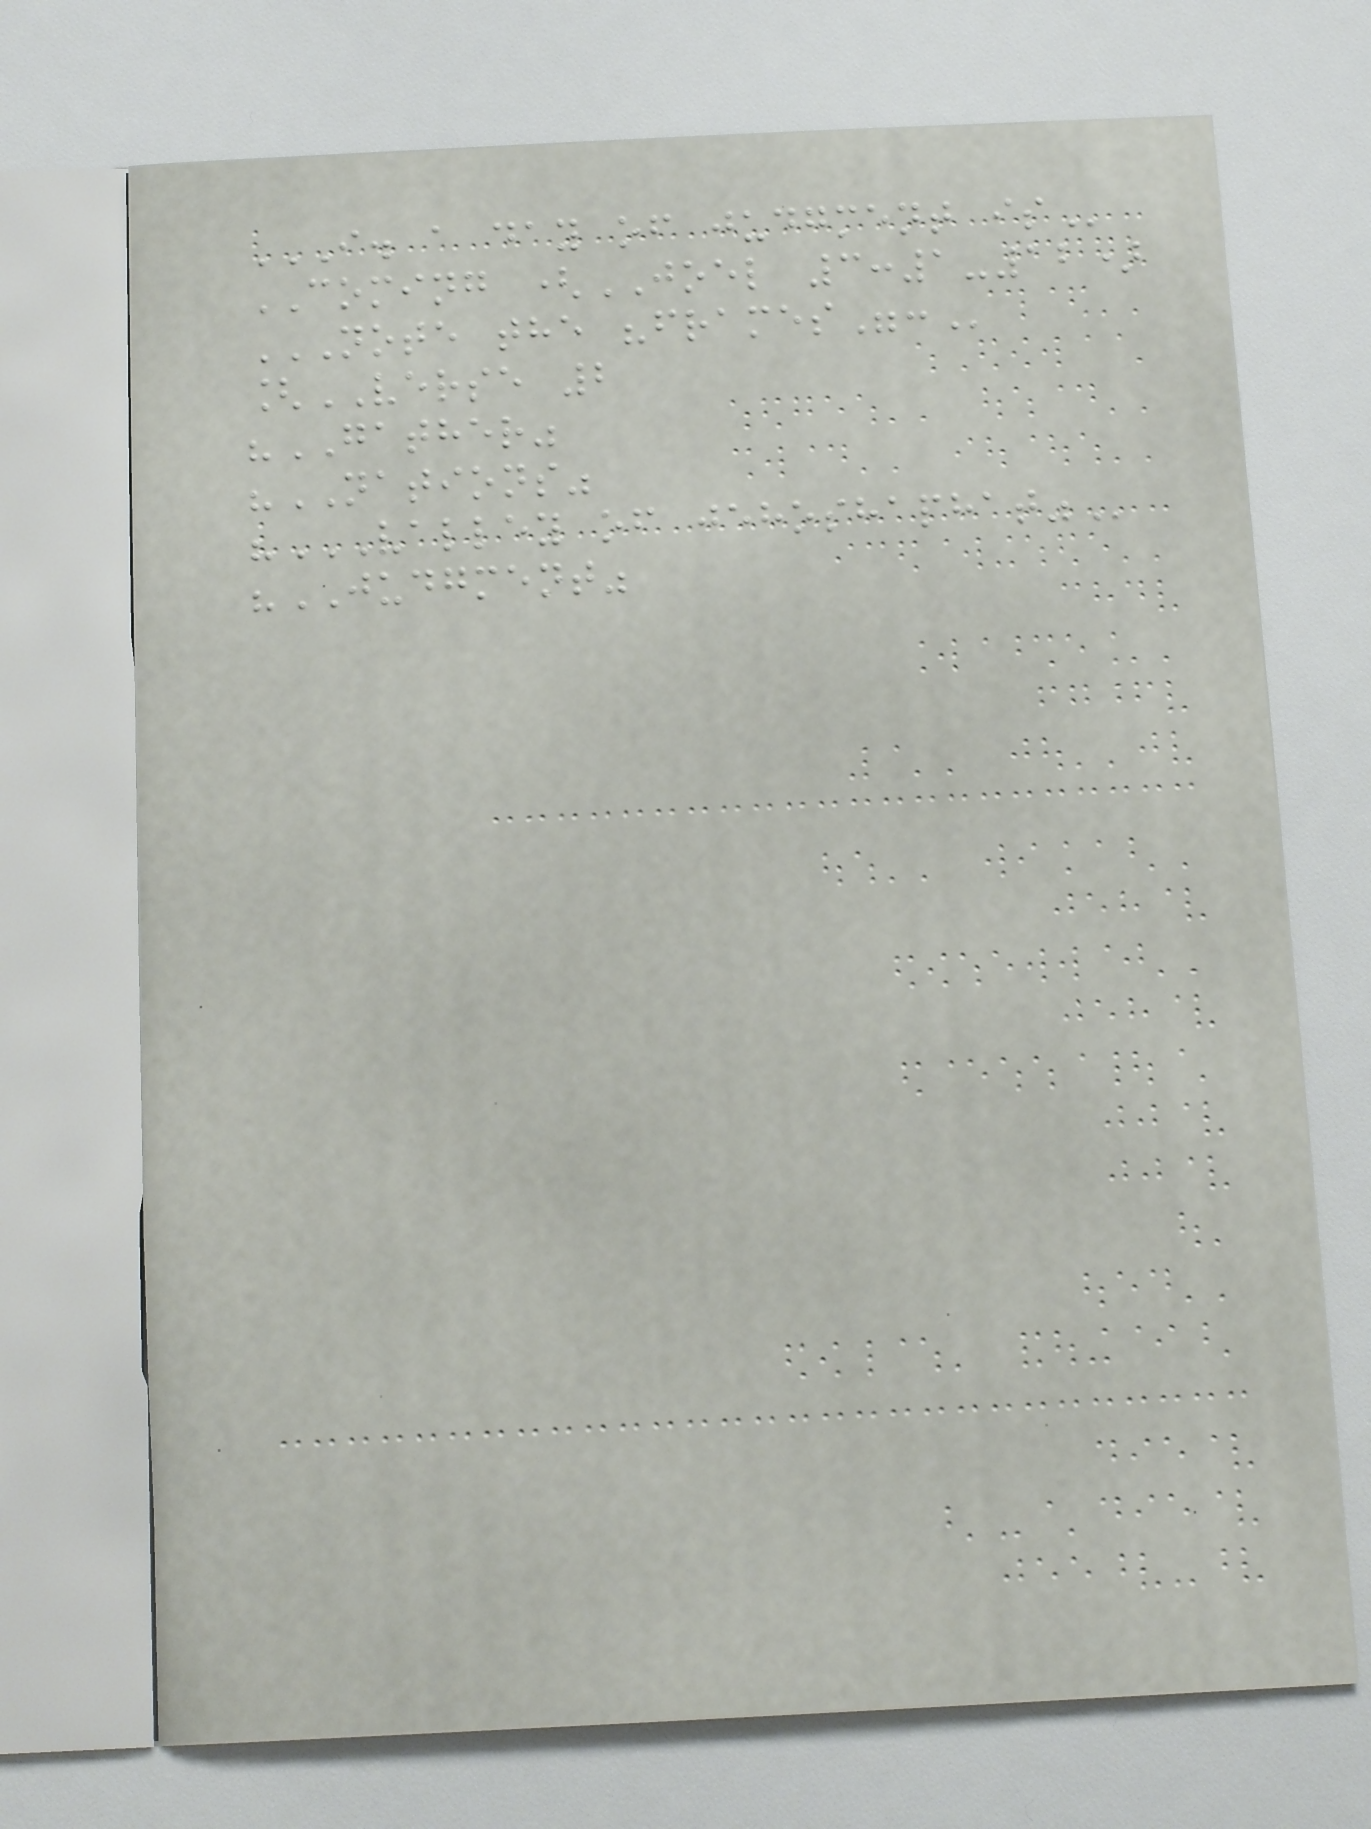I. A DAY OF JUDGMENT IS
COMING (JOEL 3:1-12)
NOTE THE "FRAMES":
[VERSE 2
"GATHER"
"NATIONS"
"VALLEY OF JEHOSHAPHAT"
"JUDGMENT"
